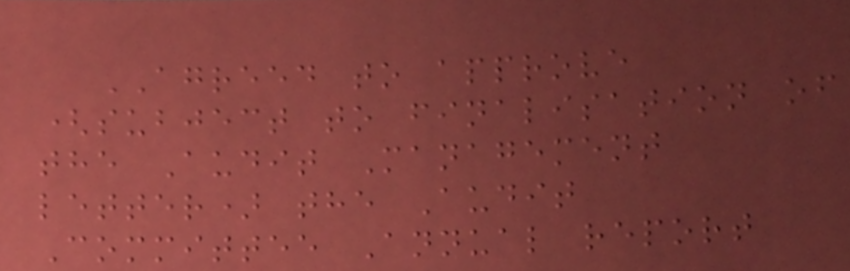AGREED to approve
(subject to finalisation of
the Audit Management
letter) the Audit
Committee Annual report
